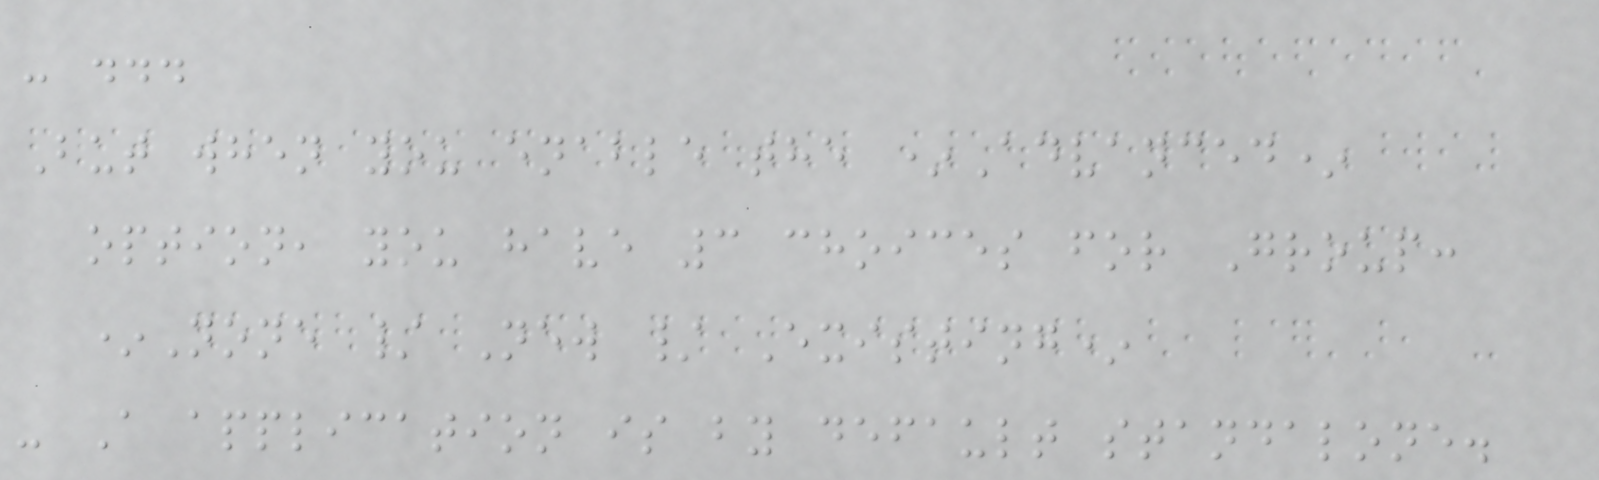- ...
But when you enable the *Advanced*
option, you have 3 choices for Group:
*None / New / Existing*
- A application is by default standalone.
